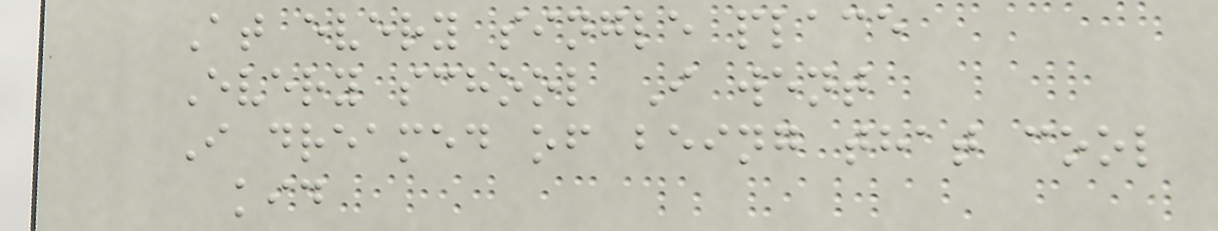At every single place
Every school I went
I dreamed of being that cool
kid
